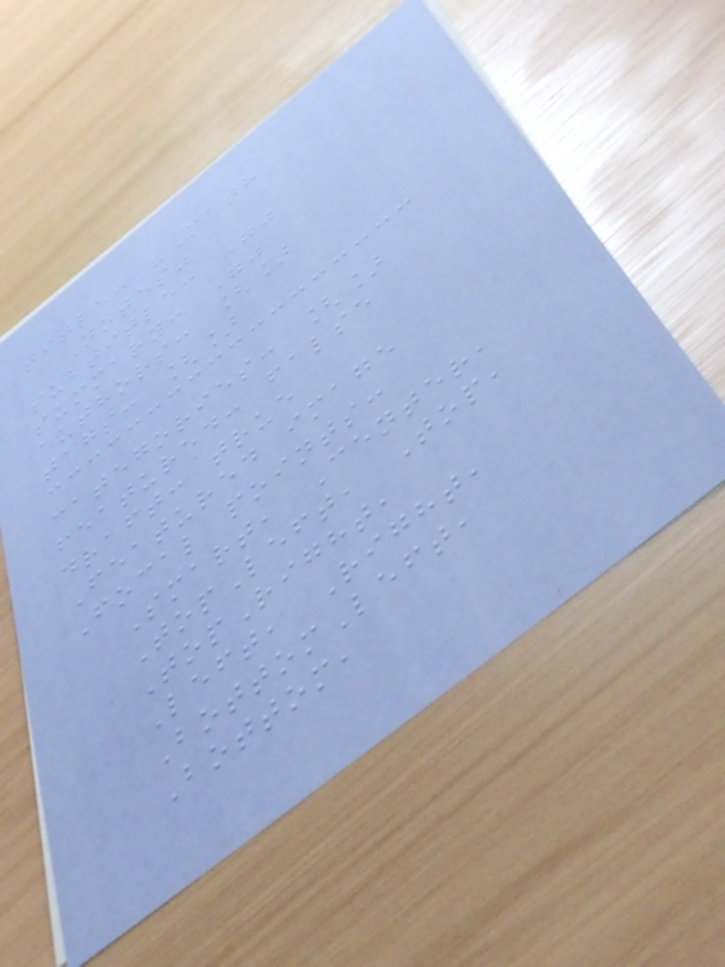title: "Math
Notes"
subtitle: ""
summary: ""
authors: []
tags: []
categories: []
featured: false
draft: true
Featured image
Focal points:
Smart, Center,
TopLeft, Top,
TopRight,
Left, Right,
BottomLeft,
Bottom,
